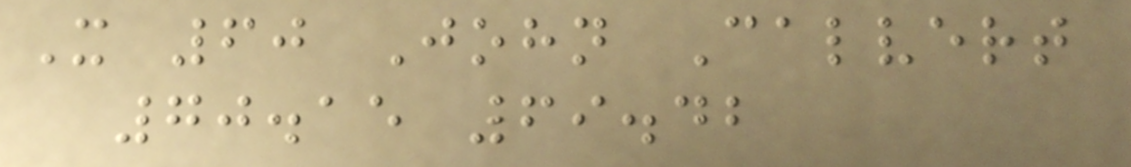X 60 John Calvert
70.15 69.42
